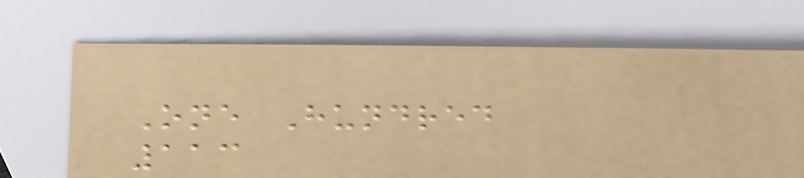One Hundred
113
